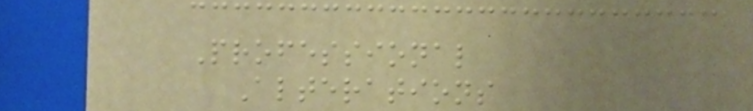Professional
Alterations
